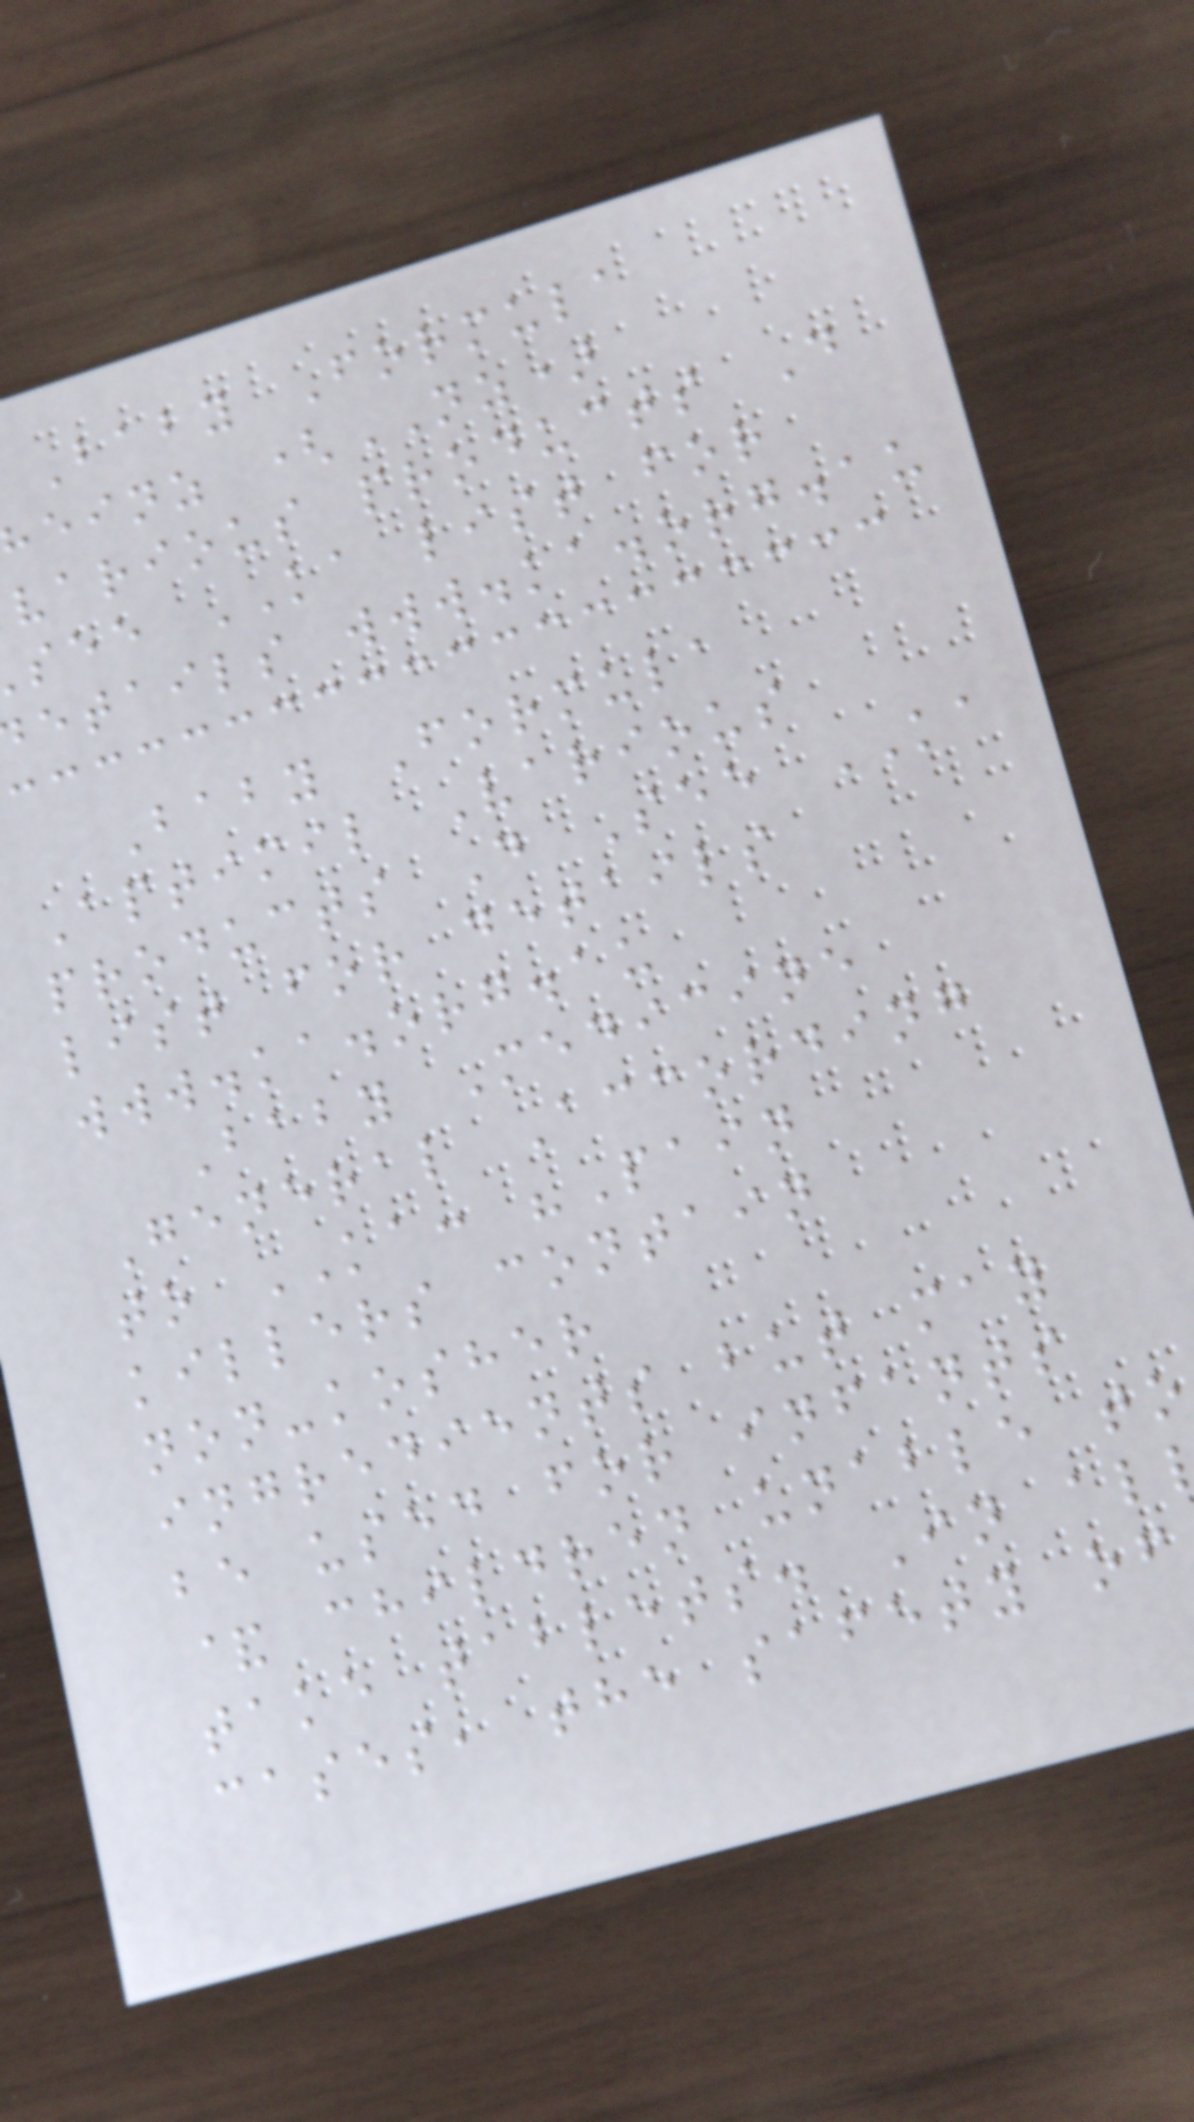Baby Formula
einz (NZ)
various products D
see KA list for
etails www.ka.org.au
Baby Formula
Aptimil Various
products D See KA
list for details
www.ka.org.au
Baby Medicine
General According
to KA: "Pain
killers contain
non-kosher
ingredients but may
be used for infants
& children unable to
take tablets. In al
cases, the safety of
